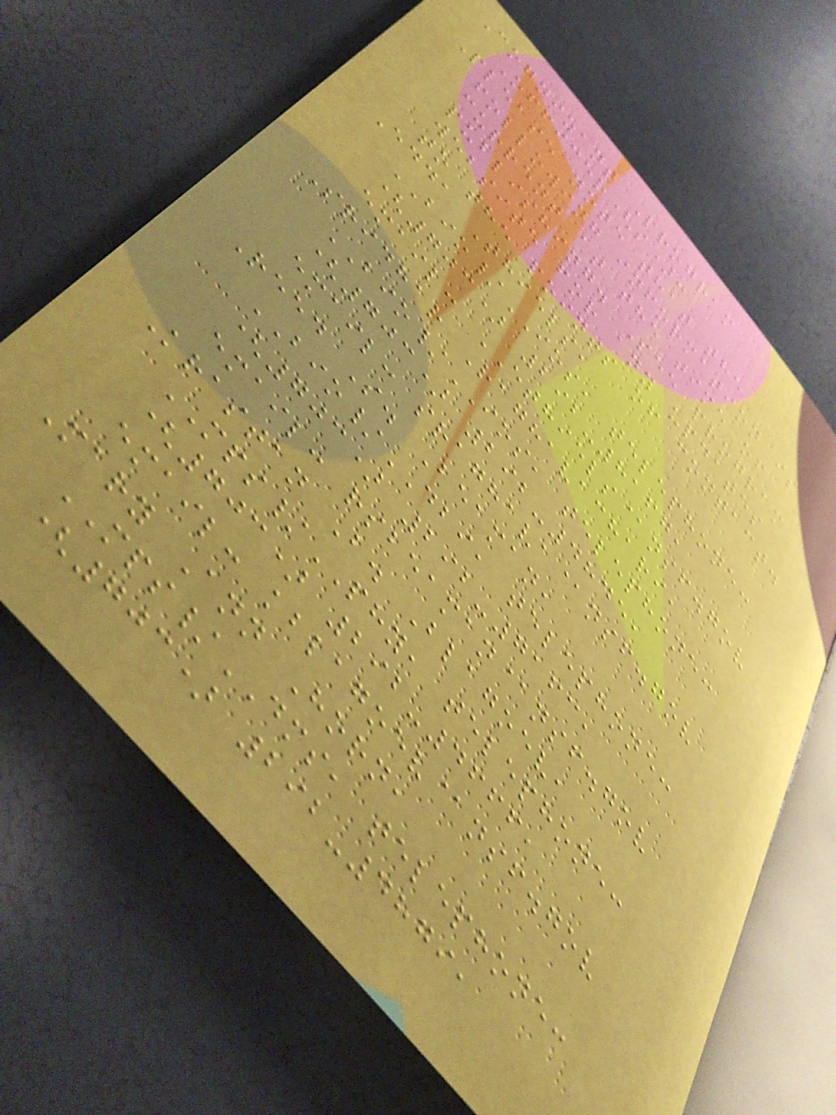Cognizant Program
Officer(s):
Please note that the
following information is
current at the time of
publishing. See program
website for any updates
to the points of contact.
Edda Thiels,
BIO/IOS, telephone:
(703) 292-8167,
email: ETHIELS@nsf.gov
Sridhar Raghavachari,
BIO/IOS, telephone:
(703) 292-4845,
email: sraghava@nsf.gov
Reed S. Beaman,
BIO/DBI, telephone:
(703) 292-7163,
email: rsbeaman@nsf.gov
Krastan B. Blagoev,
MPS/PHY, telephone:
(703) 292-4666,
email: kblagoev@nsf.gov
Mary Ann Horn,
MPS/DMS, telephone:
(703) 292-4879,
